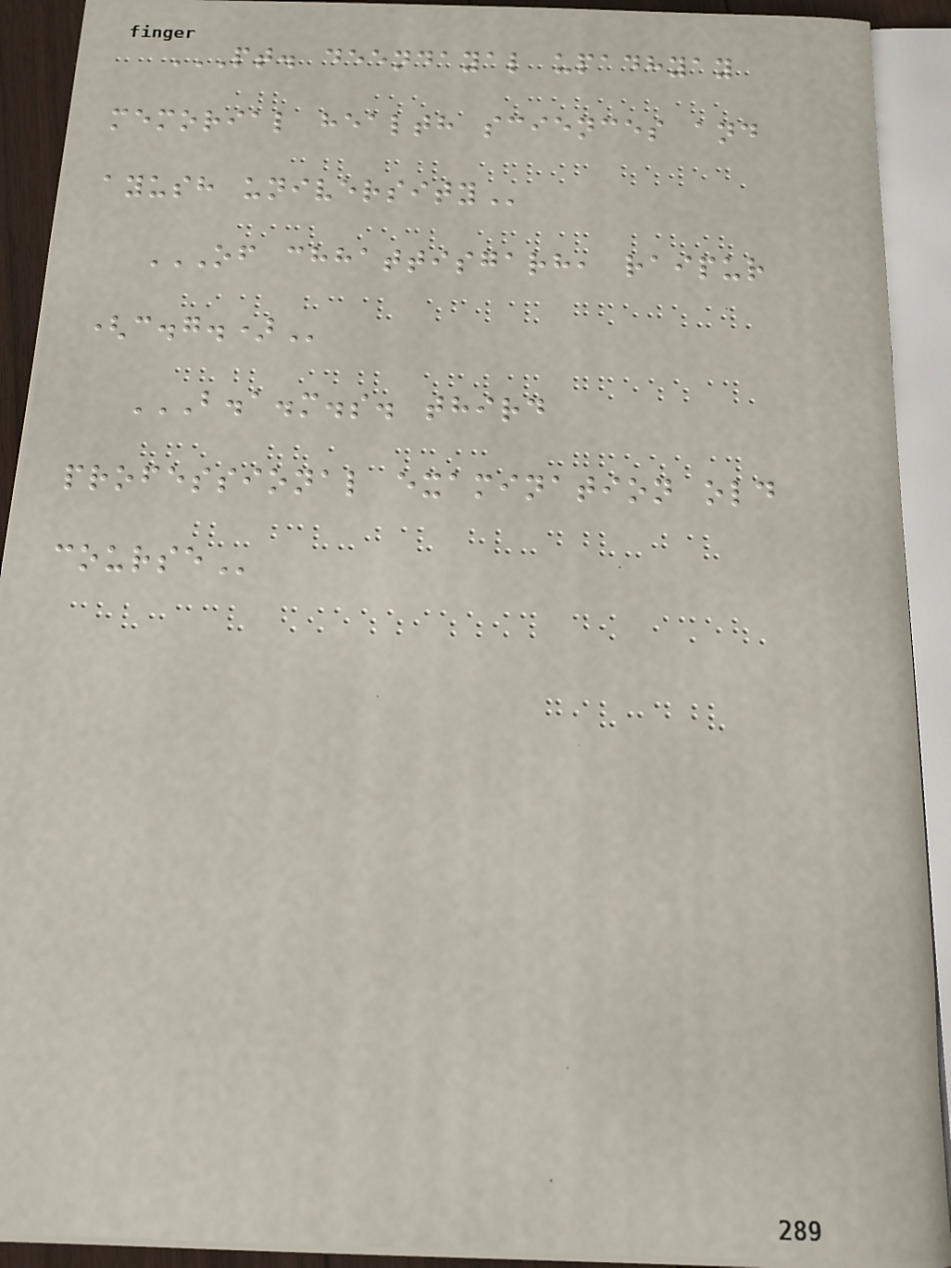PT. DEENDAYAL UPADHYAY
MEMORIAL HEALTH SCIENCES AND
AYUSH UNIVERSITY
OF CHHATTISGARH, RAIPUR
(C.G.)
B.A.M.S. THIRD
PROFESSIONAL EXAMINATION OLD
COURSE
